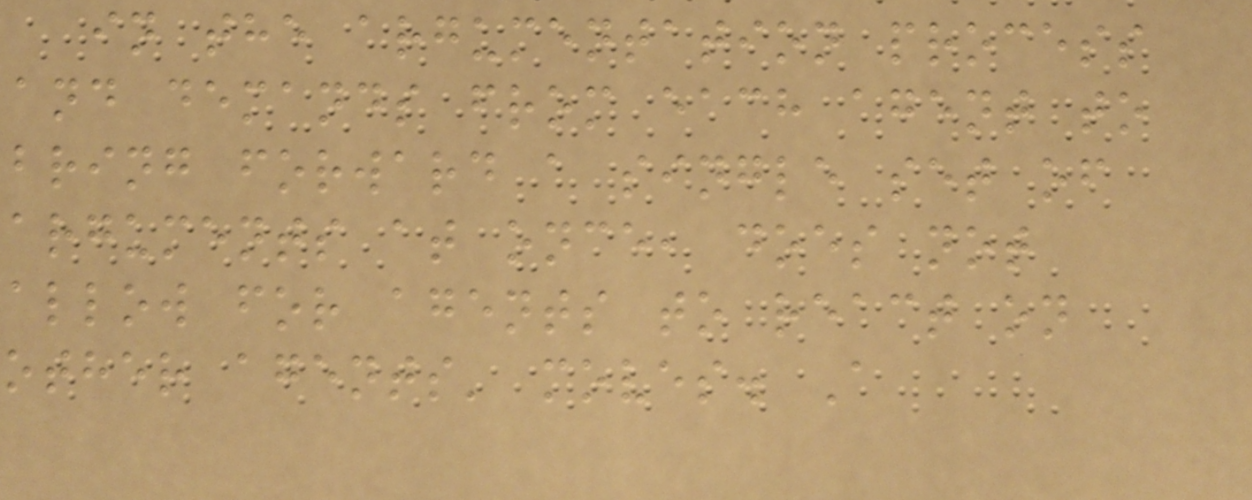in the argumentation process
and demands from each agent to
bring forward a single set of
arguments at once, does not
allow for agents to react on
other agents' moves. A
